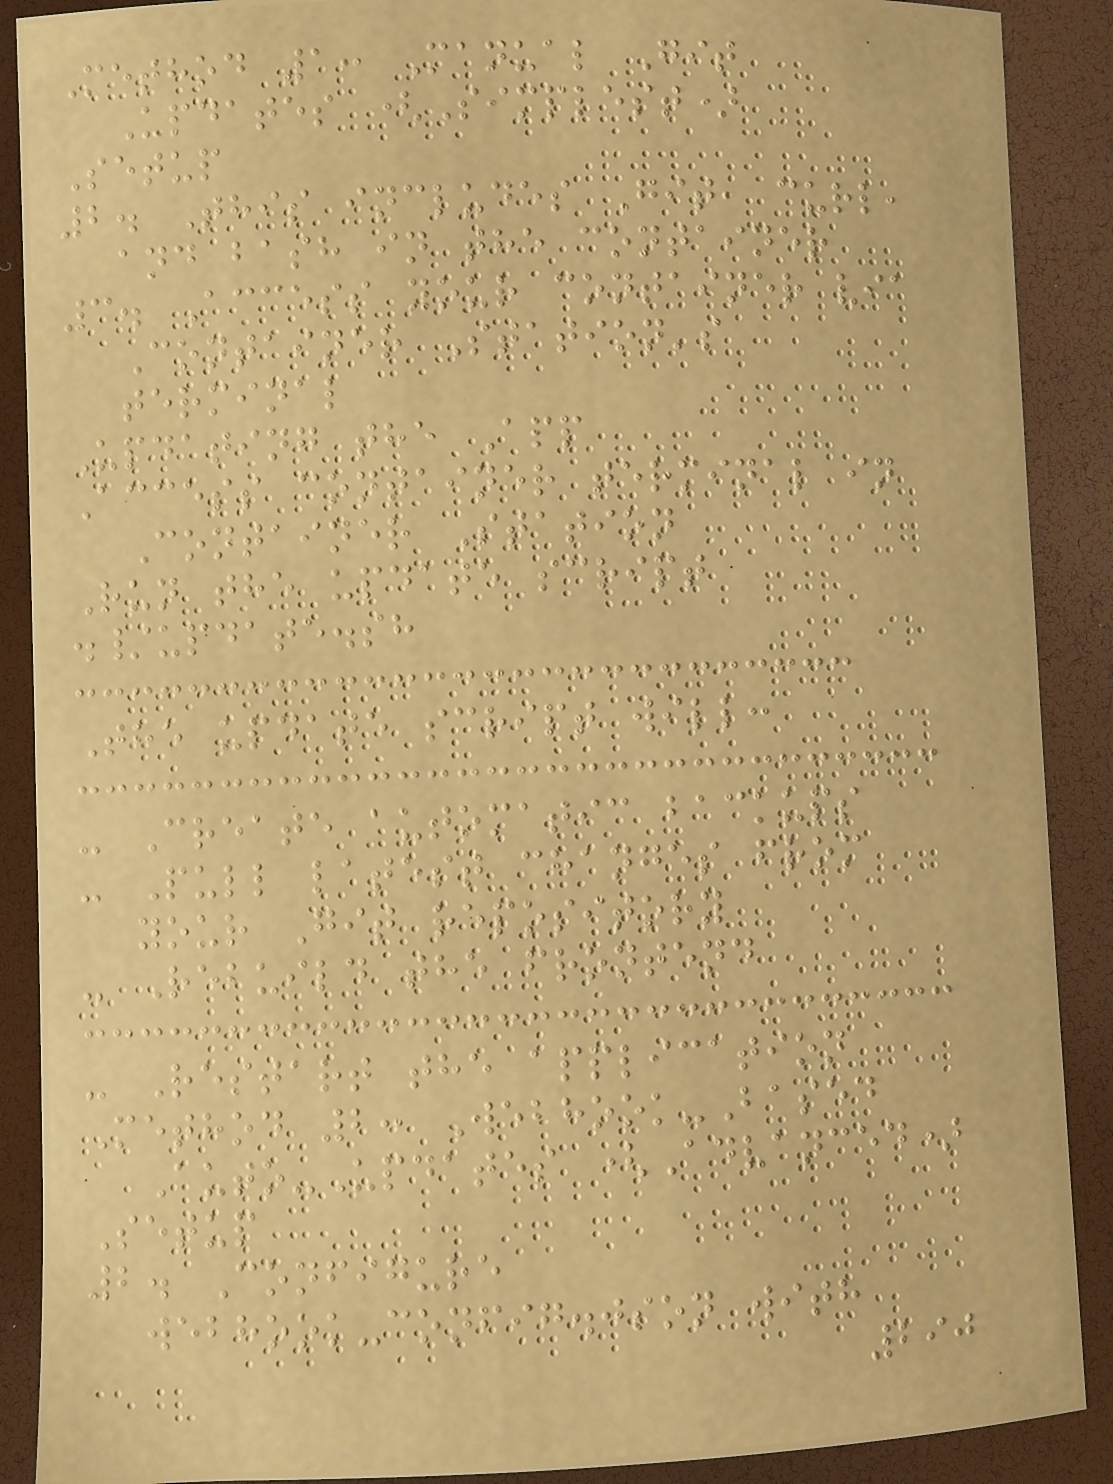Method 1: Manual Git
Updates (Simplest)
Setup
2. This includes Git, curl,
and bash in the container
3. Access your container via
Container Station's
terminal
Updating the App
Access container terminal in
Container Station
Run the update script
./update.sh
The update script will:
- Create automatic backups
- Pull latest changes from
your Git repository
- Rebuild the frontend
- Restart the application
Method 2: Webhook-Based
Auto-Updates (Advanced)
Setup
2. Configure
webhook-config.json with
290
